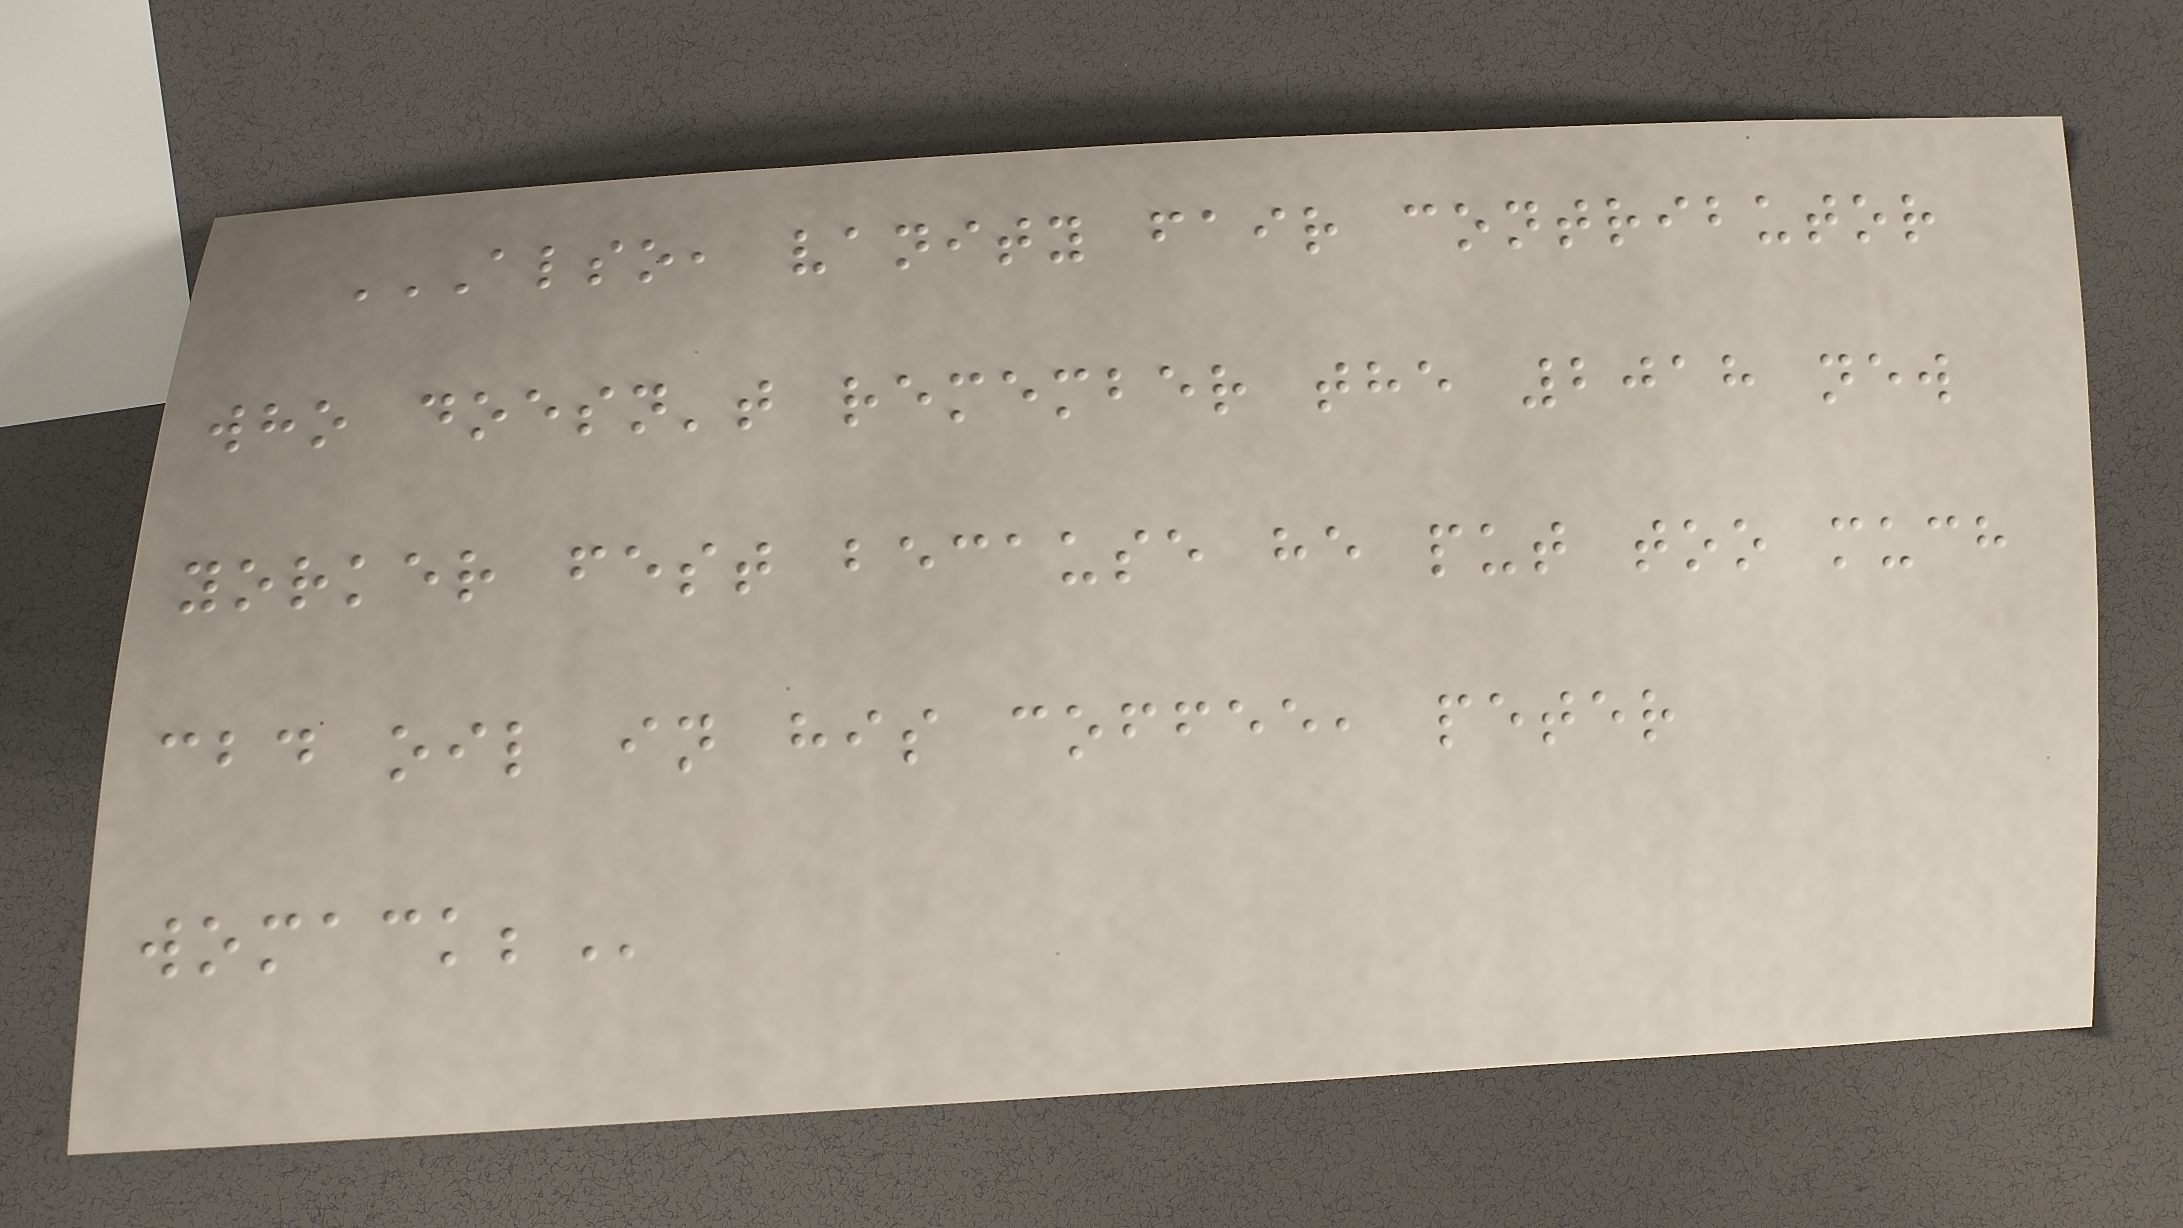ALSO, VANITY FAIR CONTRIBUTOR
WHO DOESN'T REMEMBER THE 2018 NEW
YORKER FEST BECAUSE HE PUT TOO MUCH
CBD OIL IN HIS COFFEE, PETER
WOMACK;
